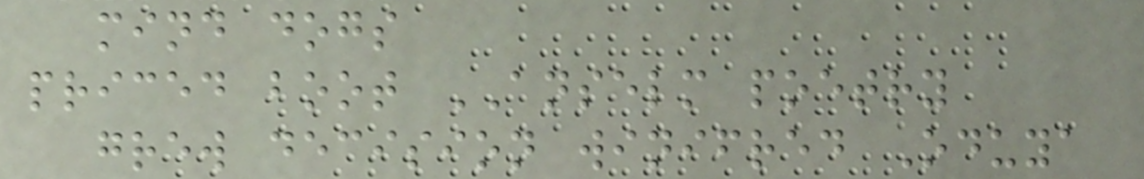mind dogs
priced boot ANSELM poetry
grew decision winifred Oduya
